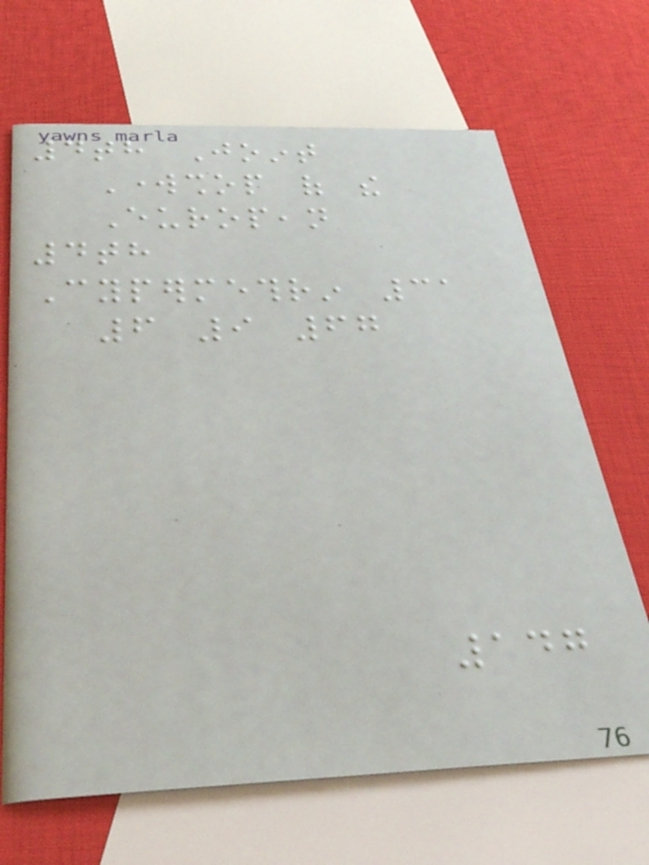4th Joint
Workshop of the
European
4th
Cypermethrin 31
6 9 67
147
